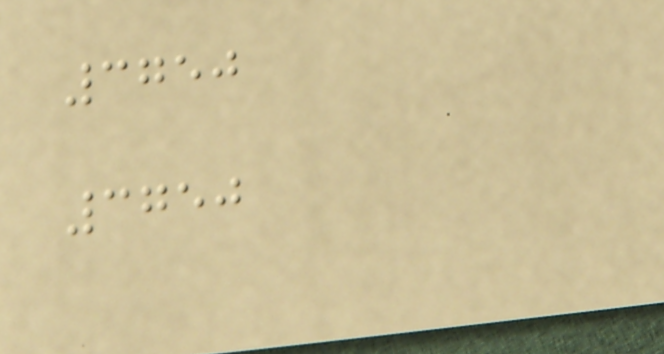3750
3750
